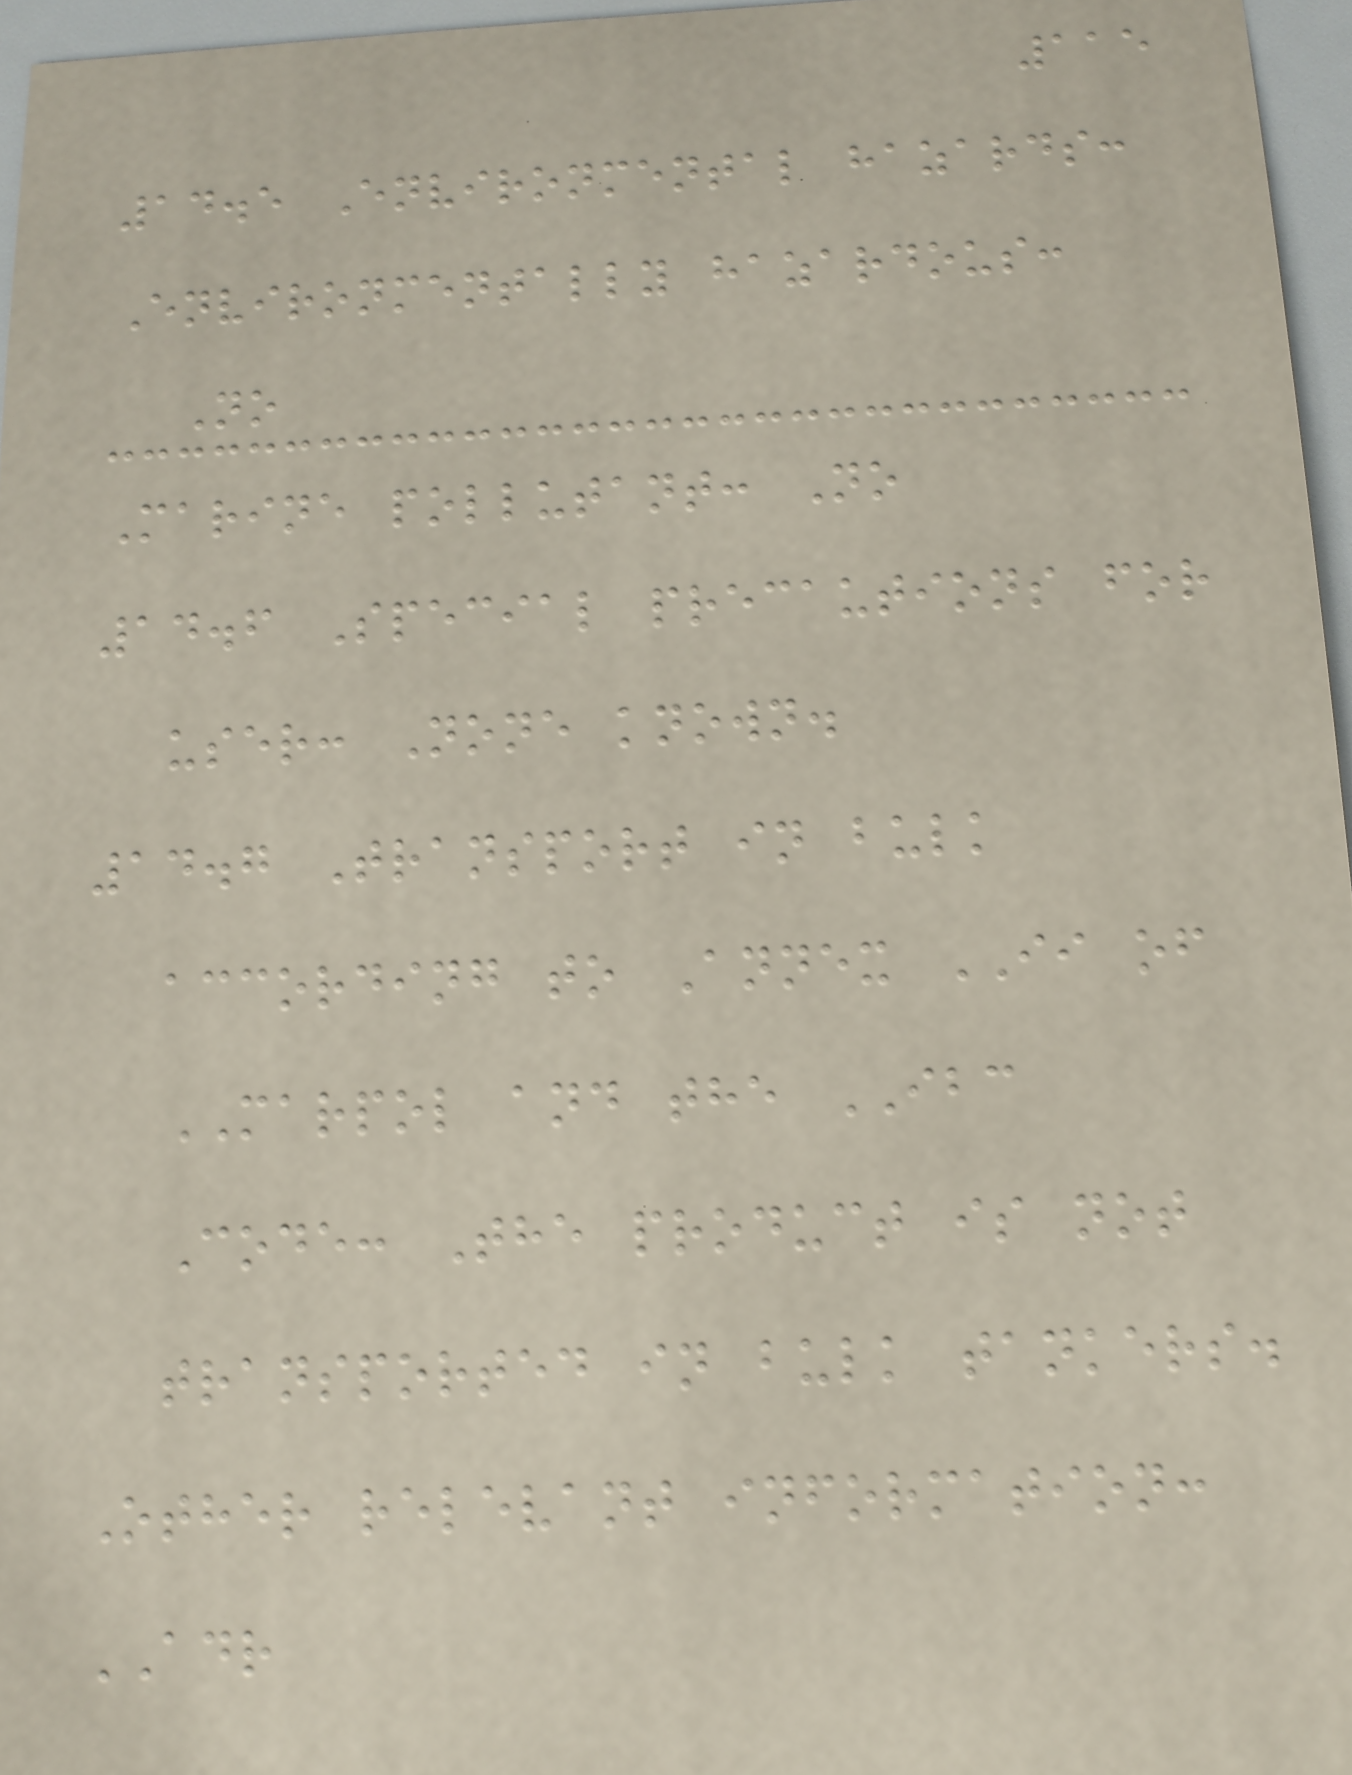115
14.5 Environmental hazards:
Environmentally hazardous:
No
Marine pollutant: No
14.6 Special precautions for
user: None known.
14.7 Transport in bulk
according to Annex II of
MARPOL and the IBC
Code: The product is not
transported in bulk tankers.
Other relevant information:
ADR
